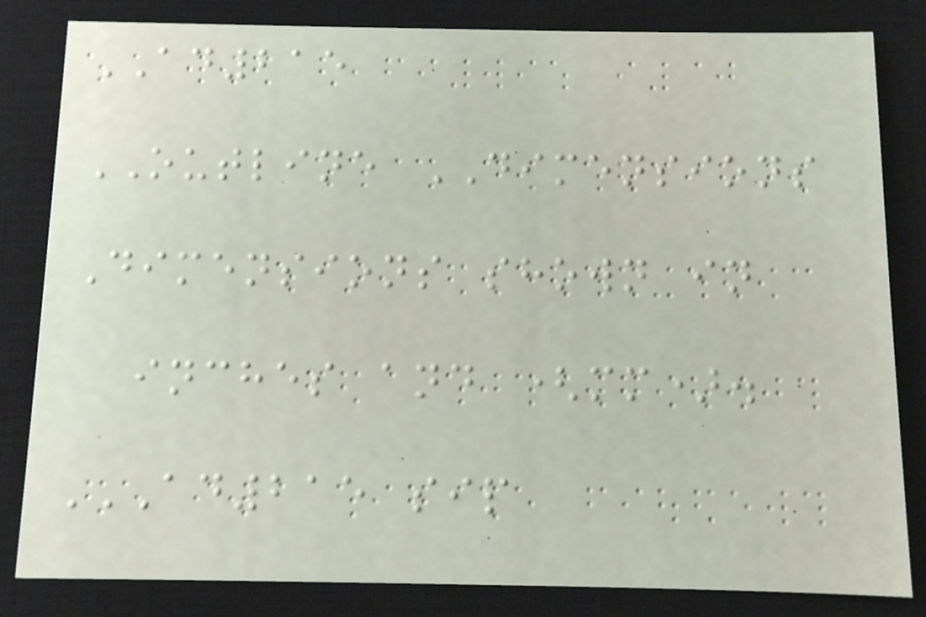AD215
OUTLINE DIMENSIONS
Dimensions shown in
inches and (mm).
AD215 SIP
